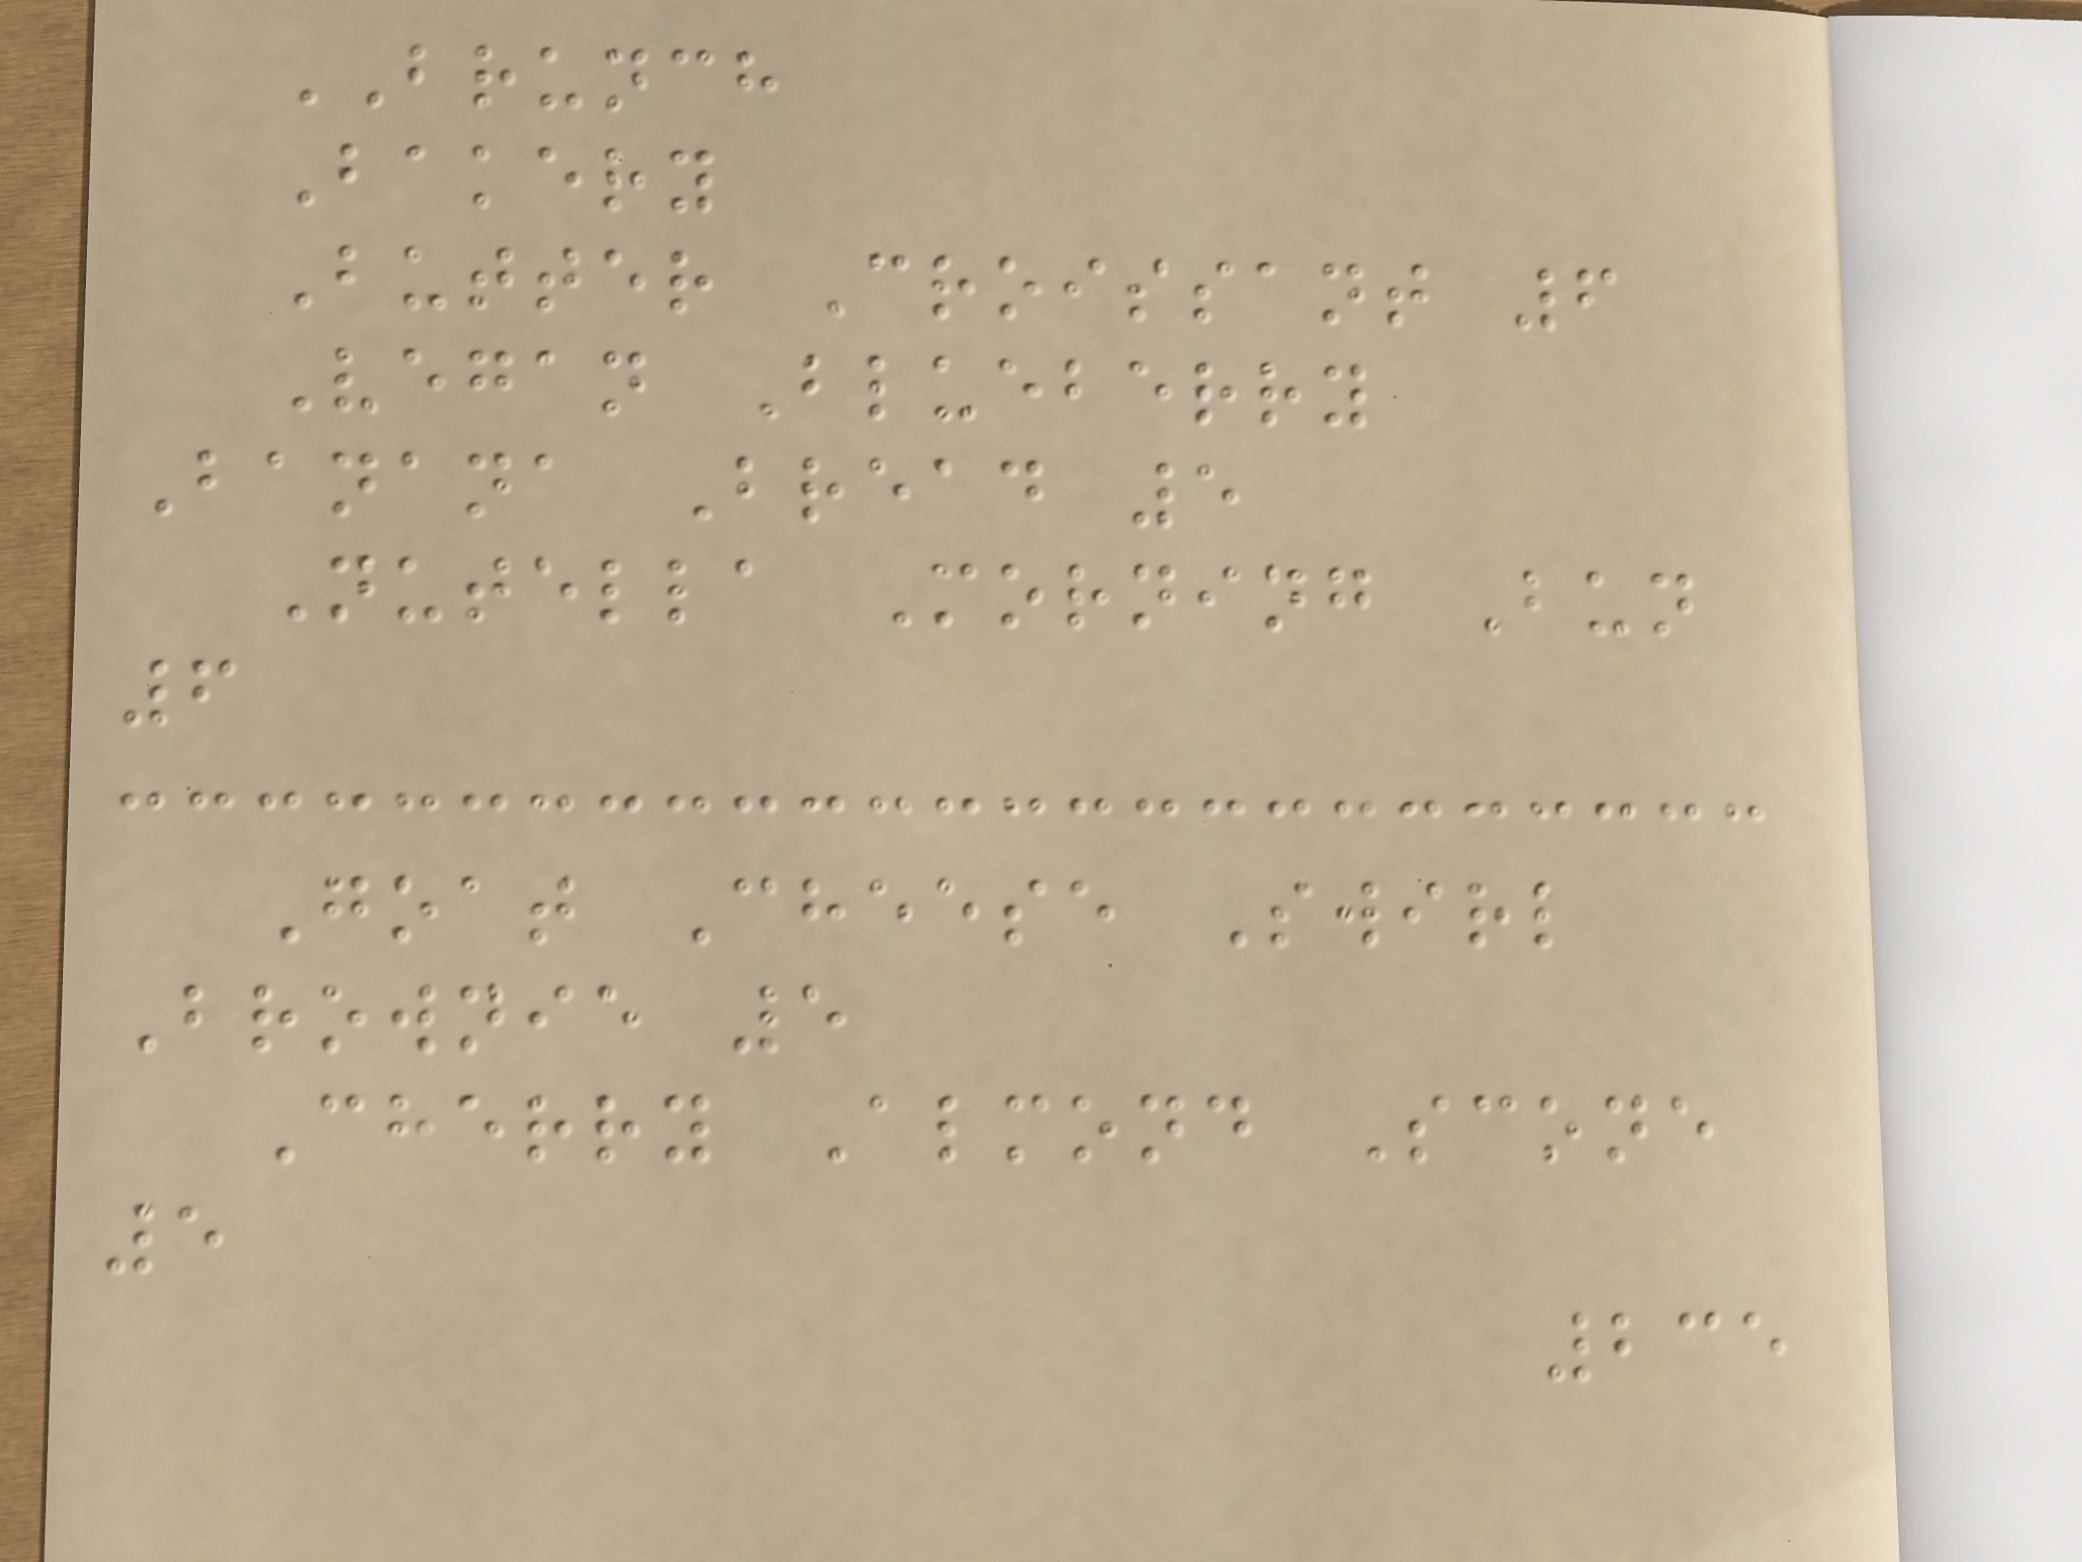BRUNCH
Bakery
Butter Croissant 6
Vegan Blueberry
Banana Bread 5
Nutella Morning Bun
6
Goat Cheese Swirl
Brownie 5
Cherry Almond Scone
5
235
